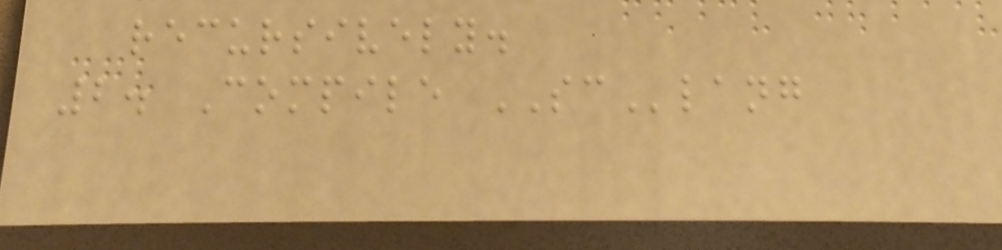recursively.
2. Compile SClang
